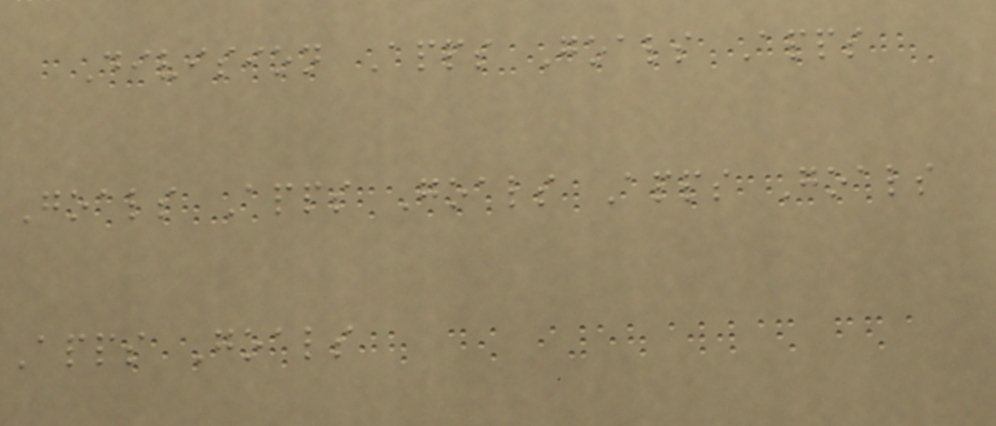Division Apps Goals Apps
Goals Apps Goals Apps Goals
Apps Goals
